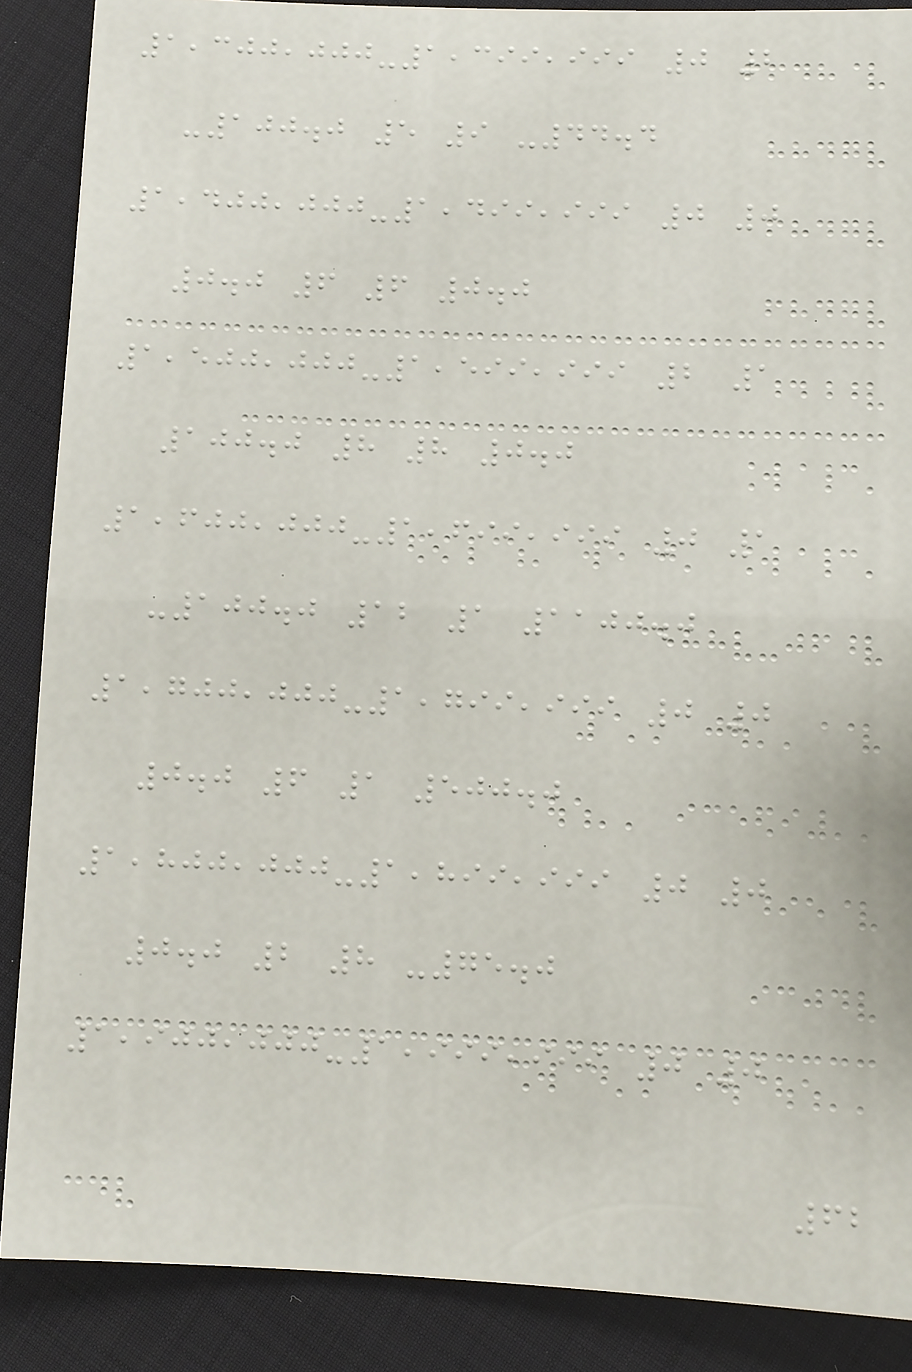1,300,000-1,399,999 0 2
-100.0 5 9 -44.4
1,400,000-1,499,999 0 0
0.0 6 6 0.0
1,500,000-1,599,999 2 1
100.0 8 8 0.0
1,600,000-1,699,999 0 1
-100.0 12 1 1100.0
1,700,000-1,799,999 0 0
0.0 6 1 500.0
1,800,000-1,899,999 0 0
0.0 2 8 -75.0
1,900,000-1,999,999 0 0
62
